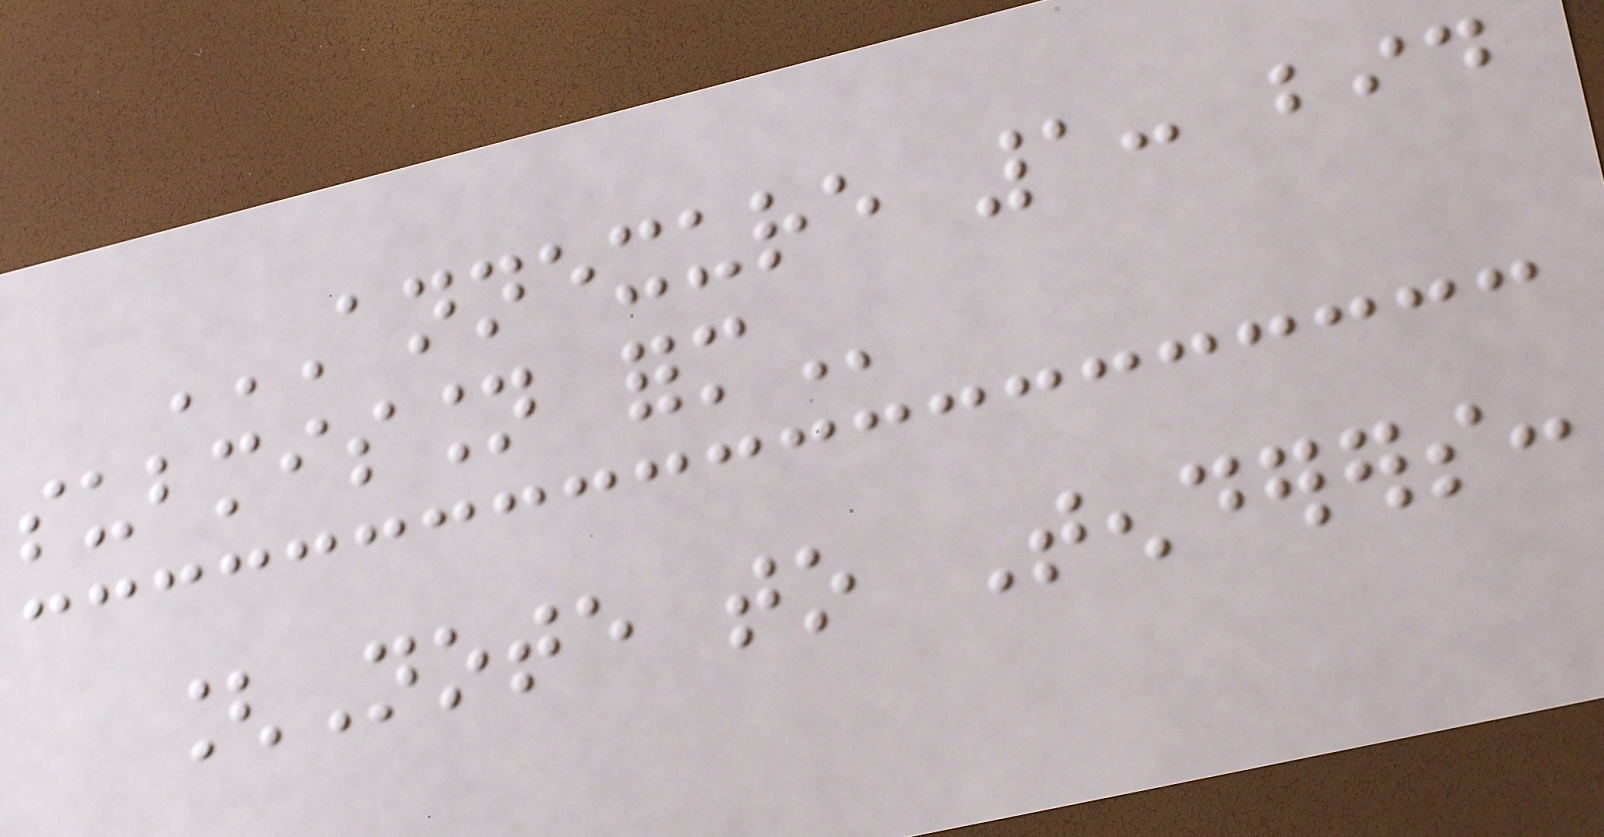ANNEXURE 1: BID
SUBMISSION FORM
[Note to Tenderers:
